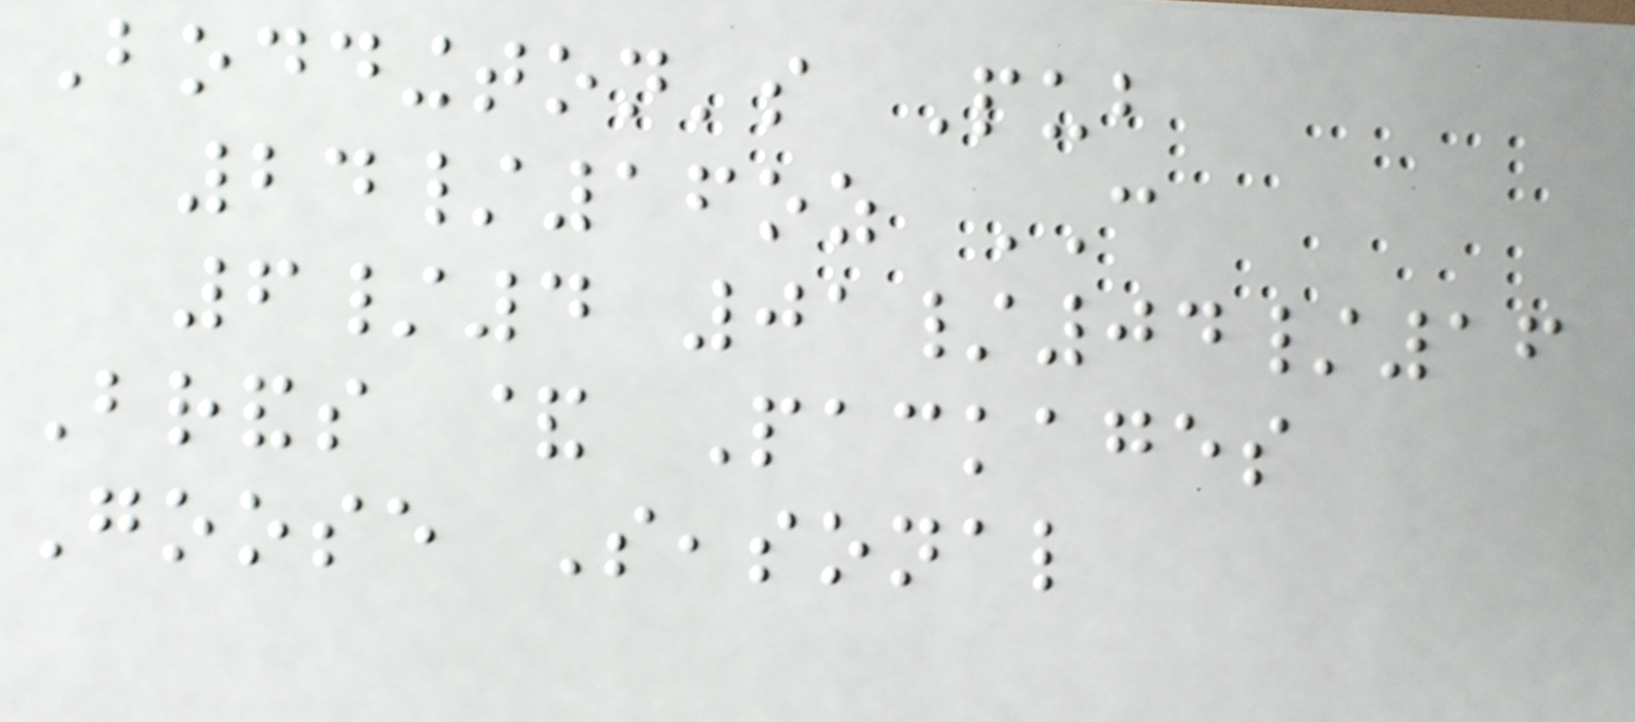Boddington's Pub
24/16oz CAN
6/4 01/04/16
Brands & Packages
Goose Seasonal
